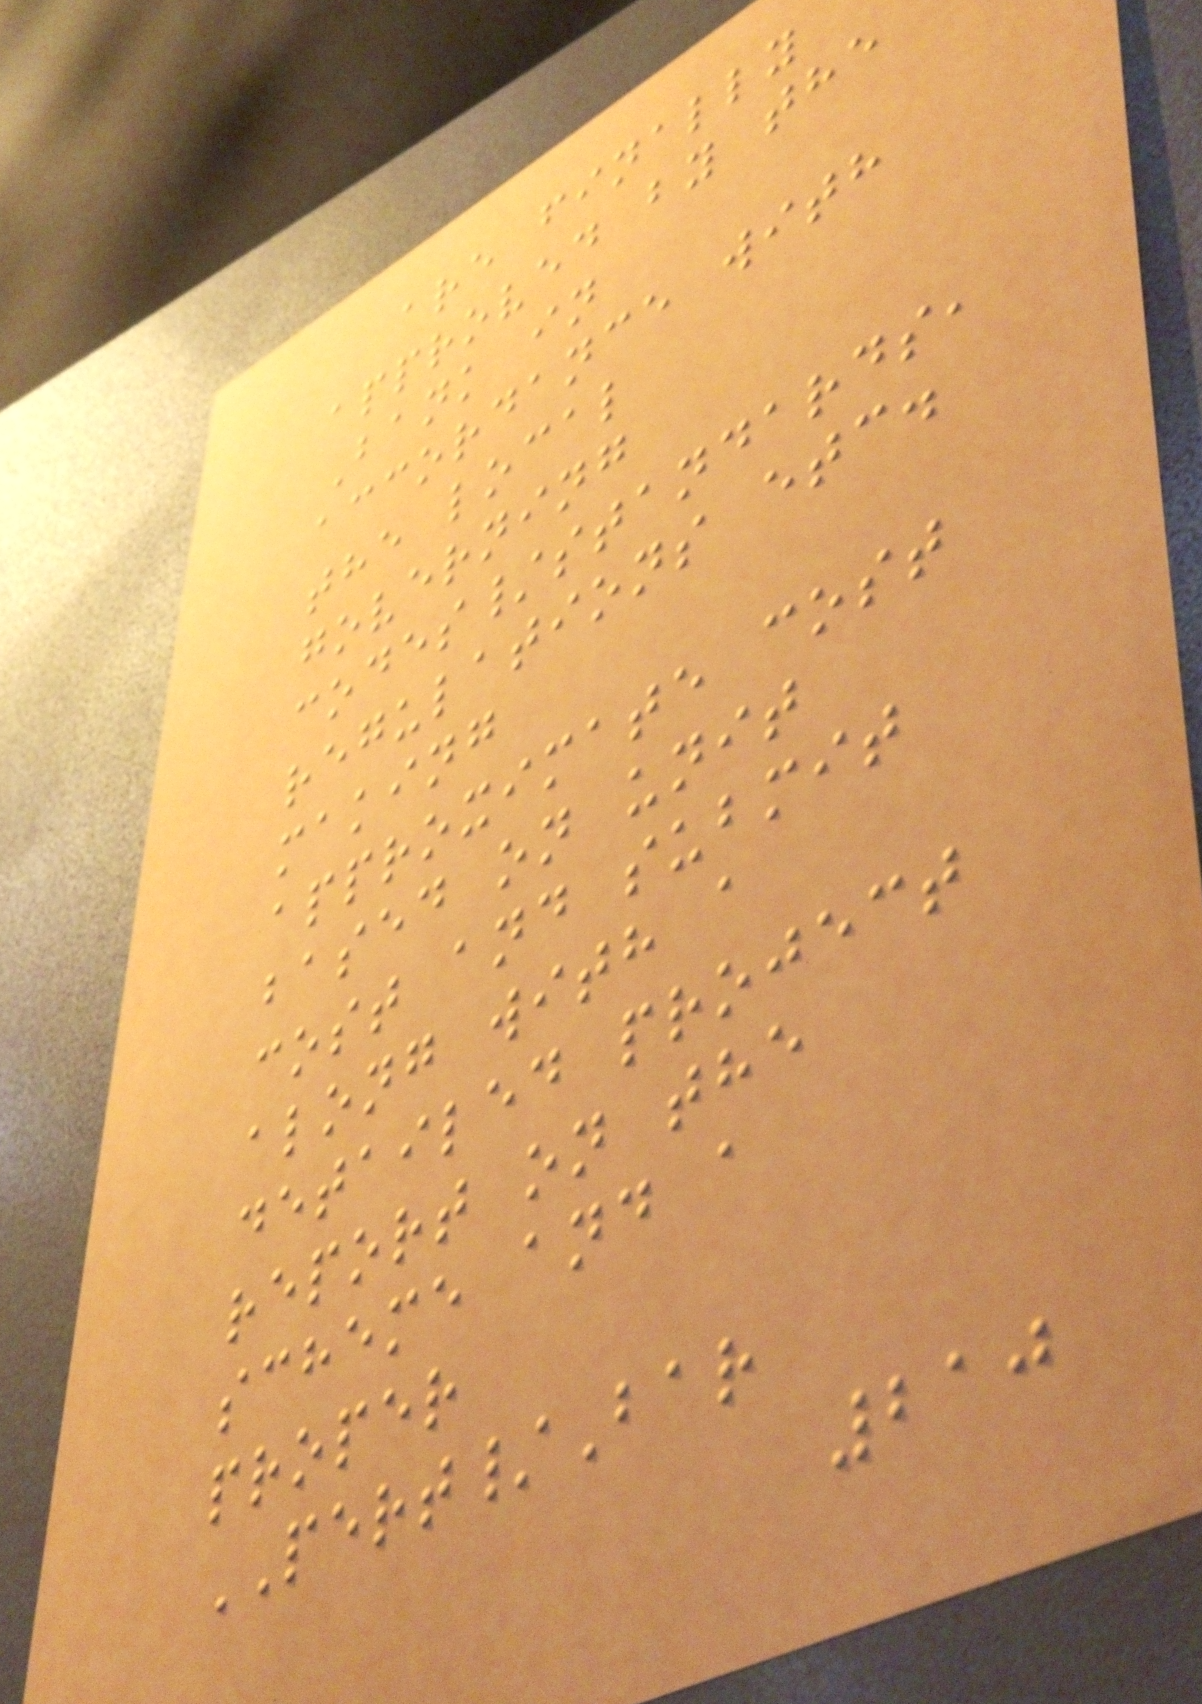are finally
approved by the
Bank in
accordance with
the local
governing
codes/standards,
regulations etc.
making
approximate cost
based on unit
cost and submit
along with a
detailed project
report on the
scheme and a
proper
PERT/Bar
210
